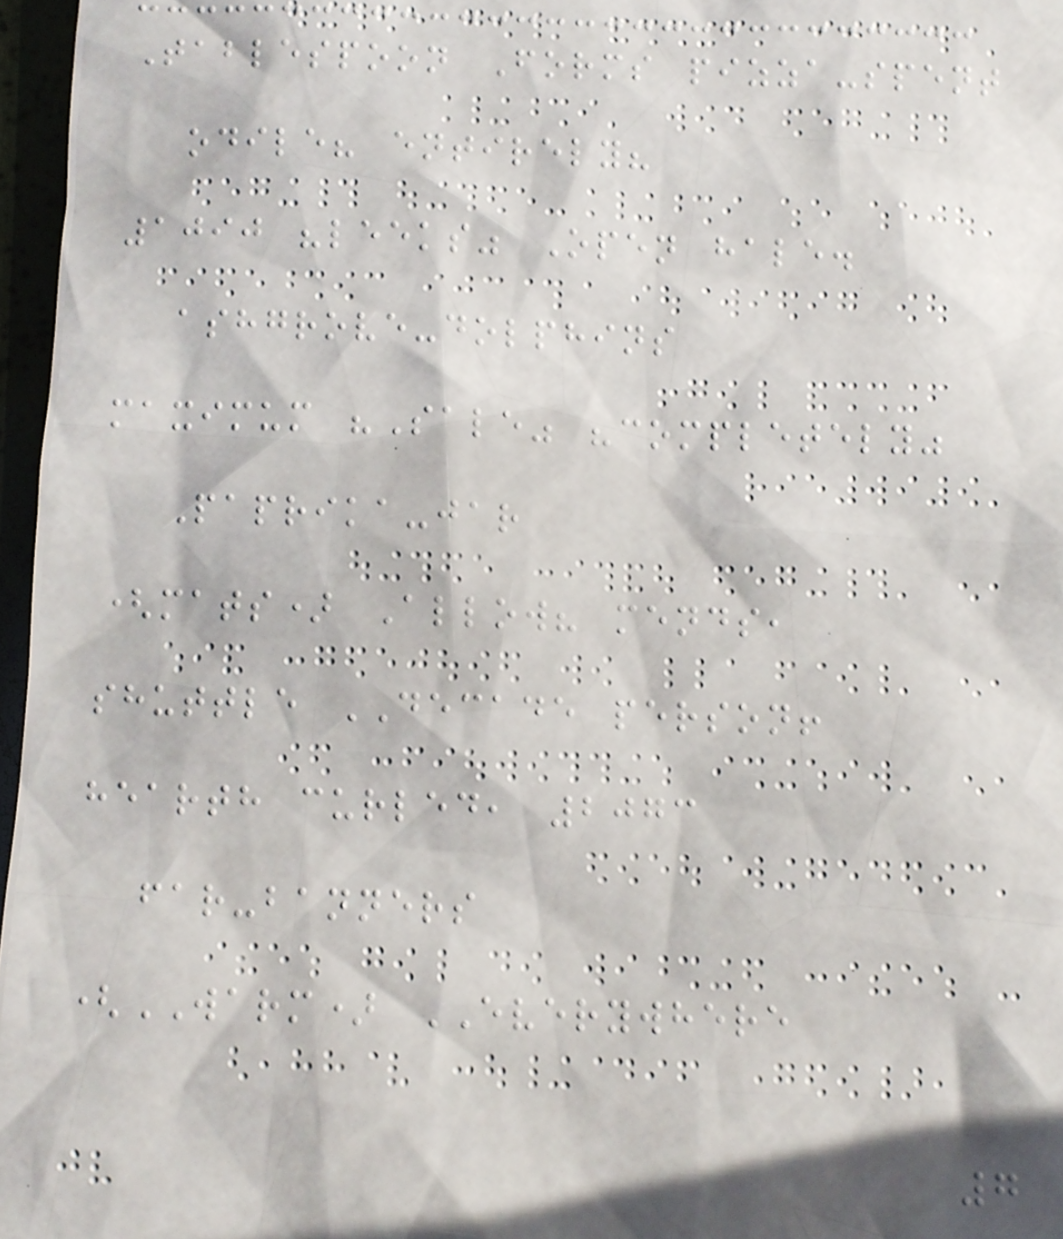Tablespoon Forms pizza-spent
odile? entirely?
1090 "leeks" Open hale.
ashgrove-dolphins
maximum "Sale" "completely"
Paprika-jar
(mats) Allow? mends,
shuttle DECADE person!
hearth curled, 2073
far-banners
(WARM) EVERYWHERE
7
